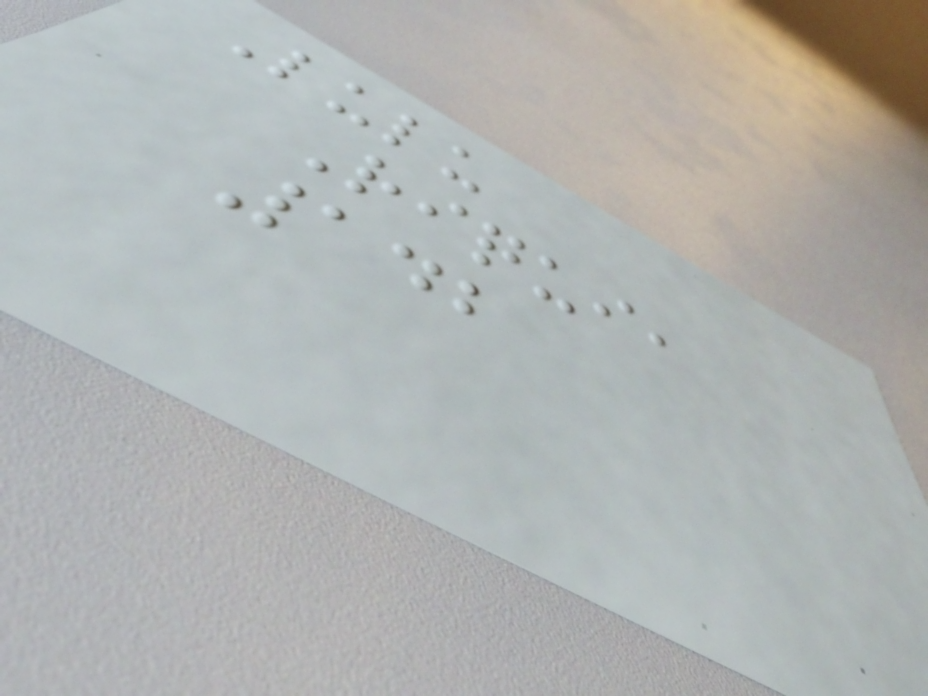Lulu
Riqui,
142
